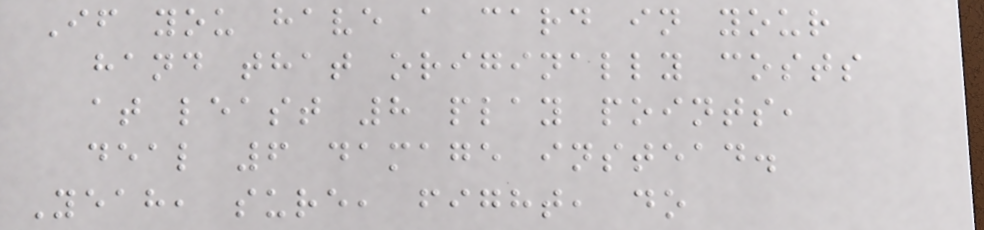If you have a card in your
hand that originally costs
at least 8 play points,
deal 6 damage instead.
Yeah, sure, fight, do
